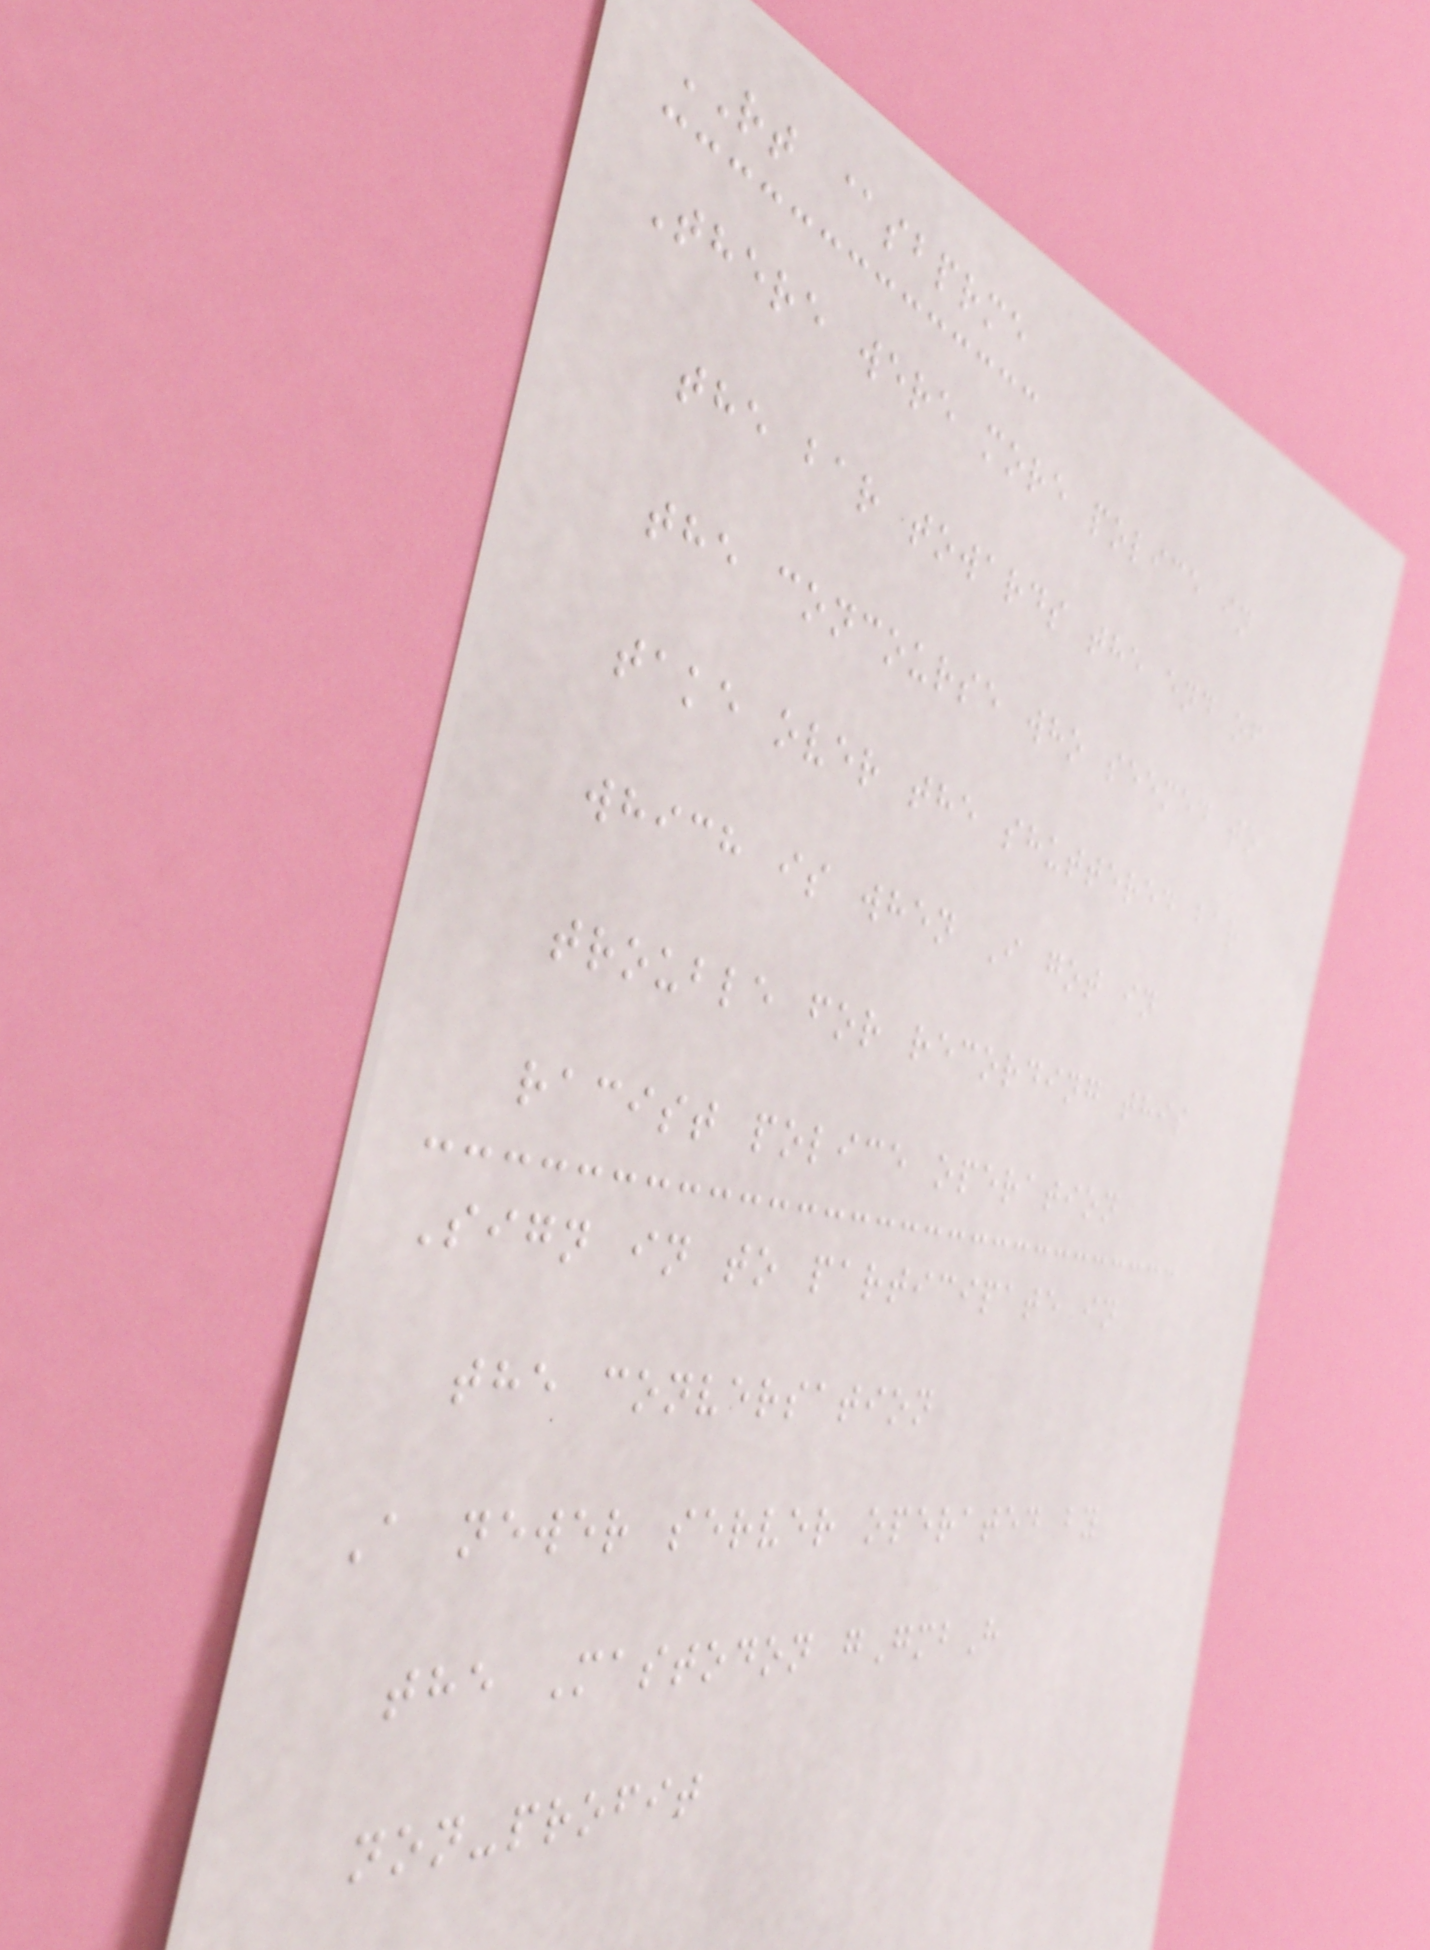RT @sbprme
There were more police in
the bar towards the end of
the concourse who seemed to
take over the shuttered bar
which is when I got in
trouble for recording this
racist police operation
Sign in to participate in
the conversation
A newer server operated by
the Mastodon gGmbH
non-profit
